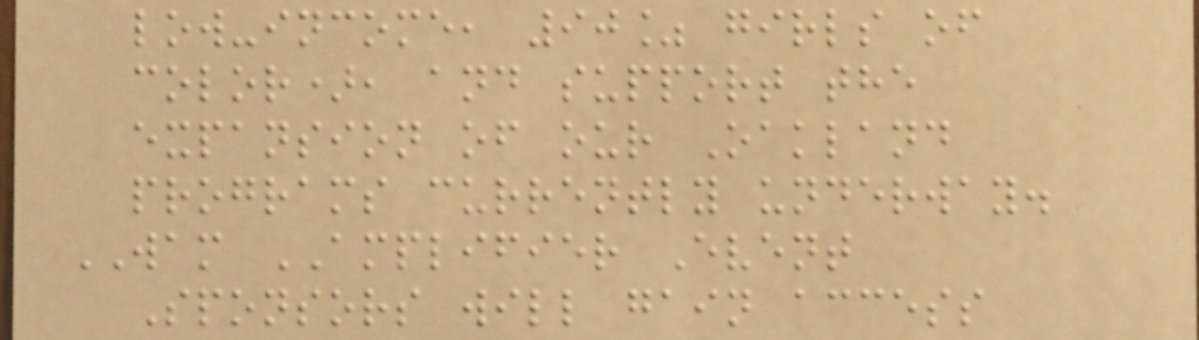low-income, 90% girls of
color), and support the
expansion of our Oakland
programs currently underway.
WAM AMPLIFIER Event
Sponsors will gain access
